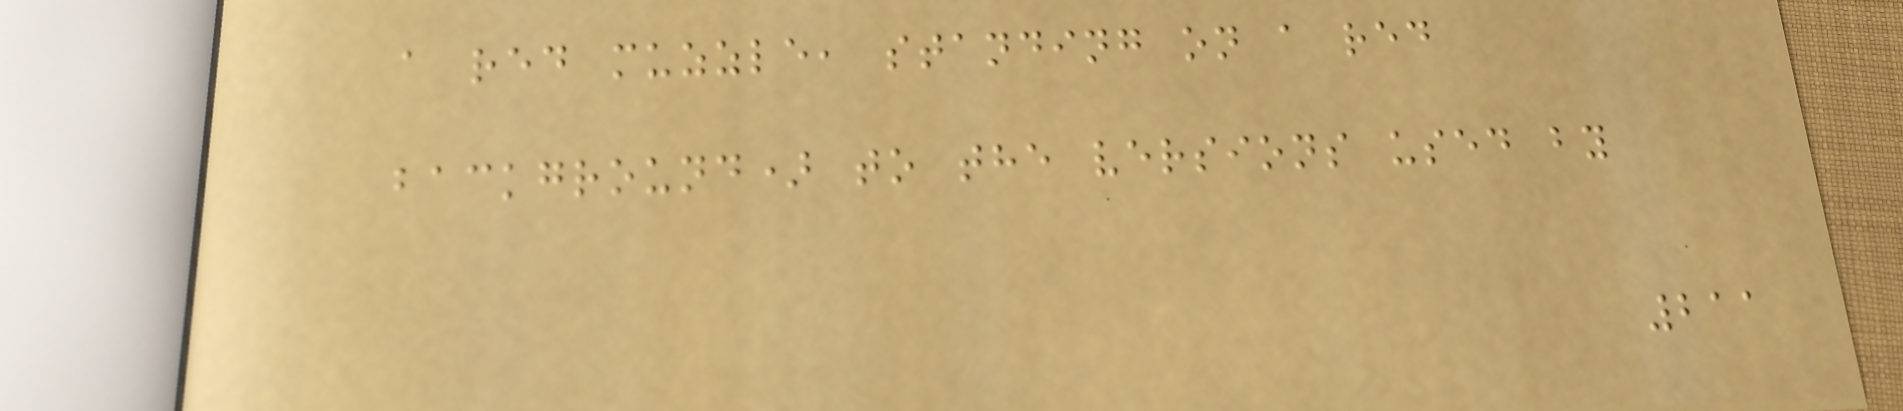a red muzzle, standing on a red
background) to the versions used by
211
